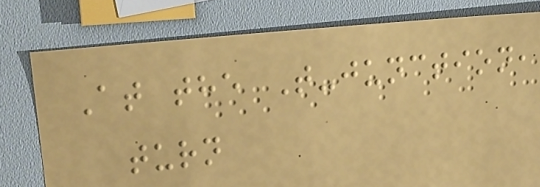At the T-junction,
turn
